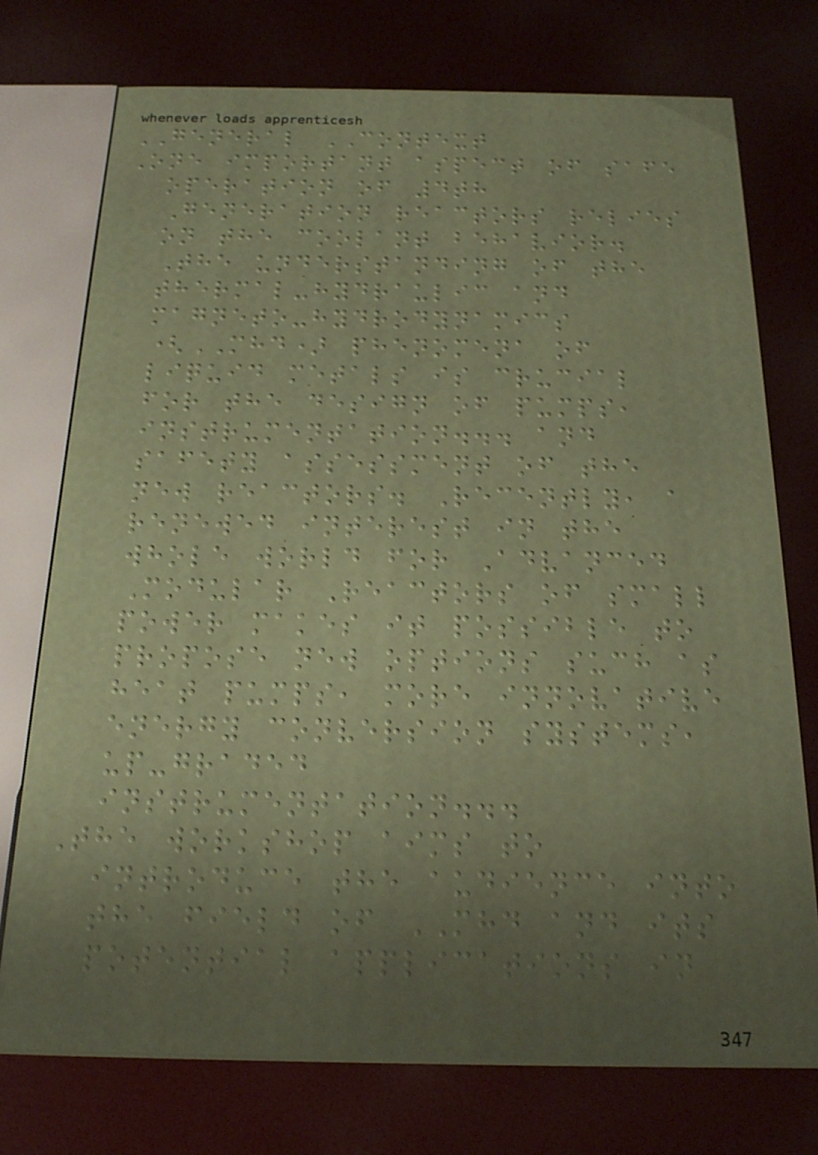GENERAL CONTEXT
One important aspect of safe
operation of 4th
Generation reactors relies
on the coolant behavior.
The understanding of the
thermal-hydraulic and
magneto-hydrodynamics
(MHD) phenomena of
liquid metals is crucial
for the design of pumps,
instrumentation... and
safety assessment of the
new reactors. Recently, a
renewed interest in the
whole world for Advanced
Modular Reactors of small
power makes it possible to
propose new options such as
heat pumps, more innovative
energy conversion systems,
up-graded
instrumentation...
The workshop aims to
introduce the audience into
the field of MHD and its
potential applications in
